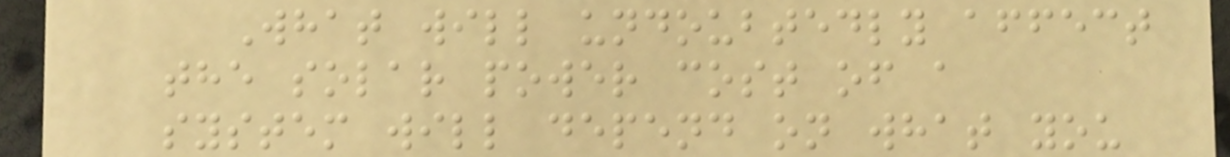What will undoubtedly affect
the solar power cost of a
system will depend on what you
